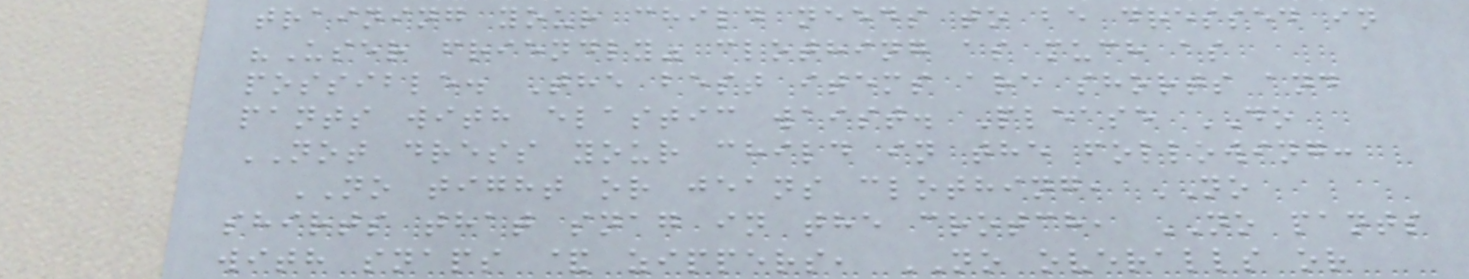training your child needs to be dressed in
"User friendly" clothing as much as
possible. The best items are shorts and
pants with elastic waist. Please DO
NOT dress your child in the following:
NO tight or jeans clothing, NO
shirts that snag in the crotch, NO pants
with snaps & zippers, NO overalls or
